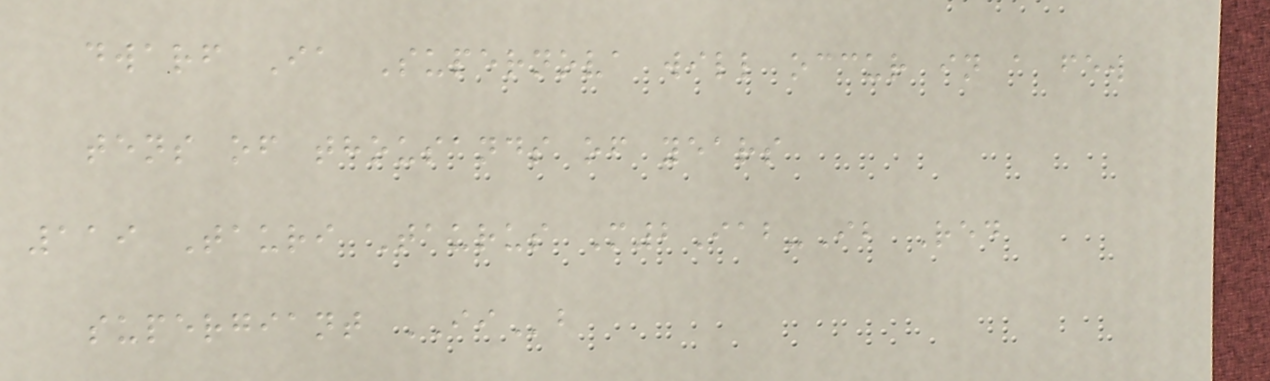dwarf Ia Supernova will occur in a few
tens of thousands of years
119 Tauri Taurus M2Iab-Ib Red
supergiant IIb
